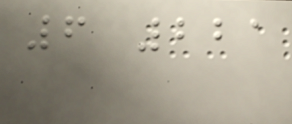6 221
